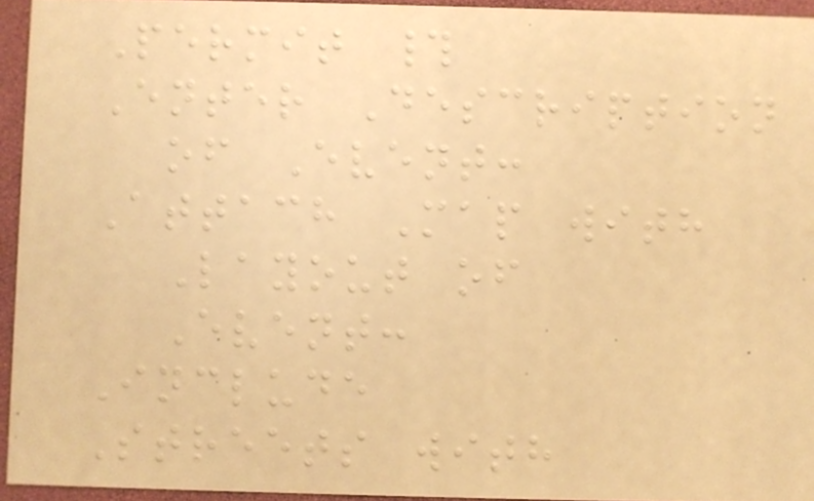Permit #
Enter Description
of Event:
Attach Map with
Layout of
Event:
Include
Streets with
